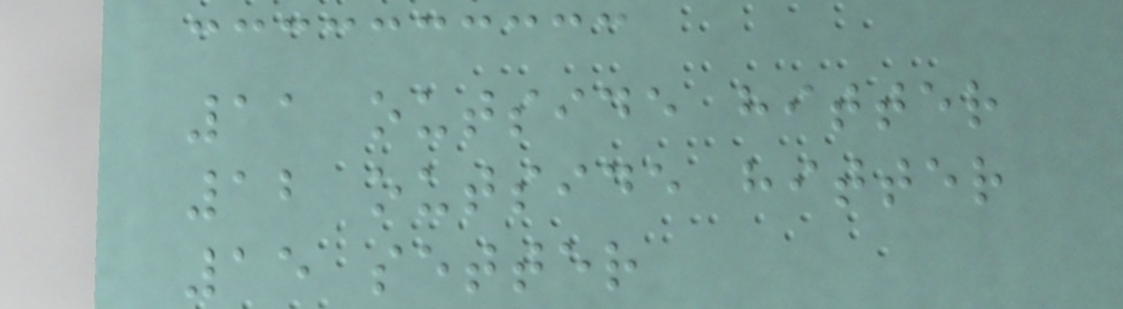11 outside hitter
12 outside hitter
15 setter
